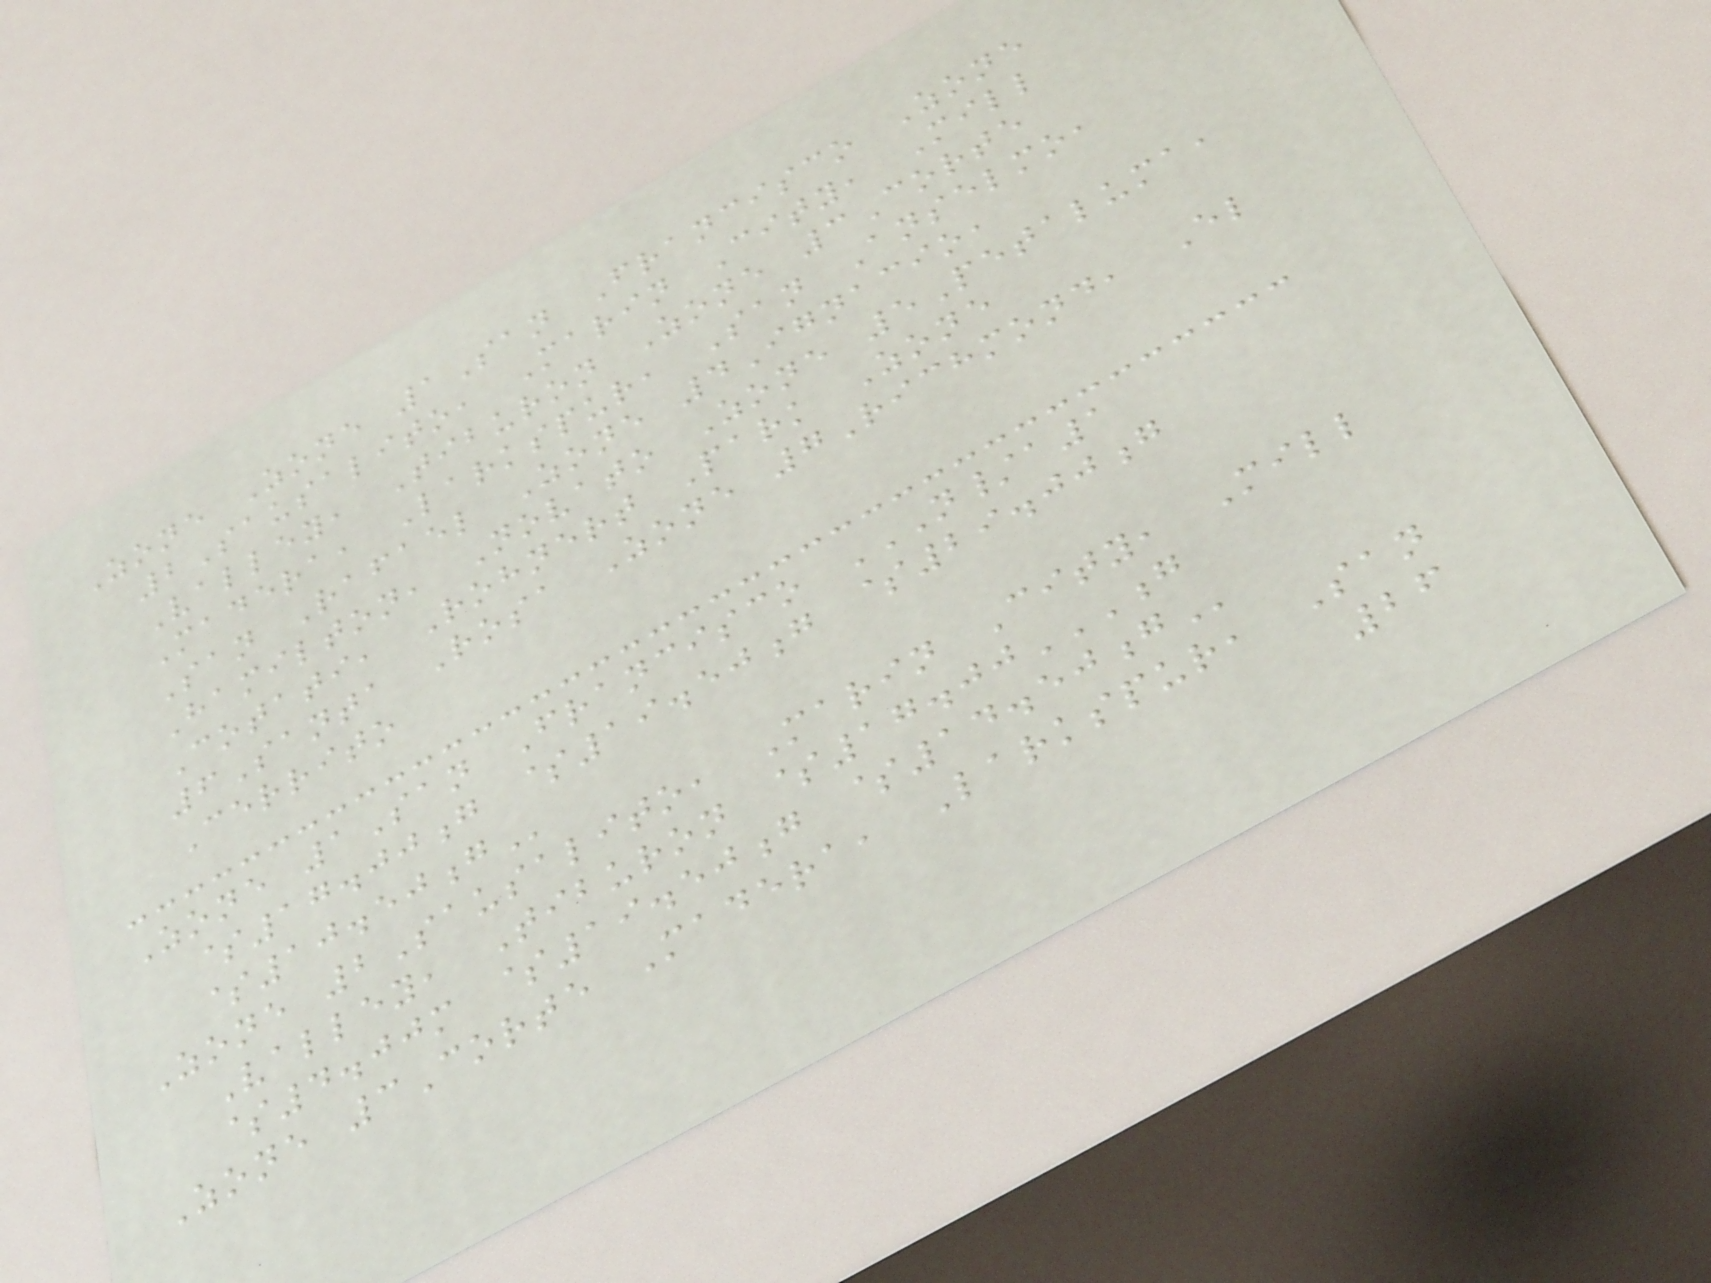Zone Zone 1San Francisco Zone
2Sausalito, Marin City, Mill
Valley, Tiburon Zone 3Corte
Madera, Larkspur, San Anselmo,
San Rafael Zone 4Ignacio,
Hamilton, Novato Zone 5Petaluma,
Cotati, Rohnert Park Zone
6Santa Rosa Zone 7Richmond, El
Cerrito
Zone 1San Francisco N/A1
$17.00G $19.50G $29.00G
$10.50G
Zone 2Sausalito, Marin City, Mill
Valley, Tiburon $17.00G
$4.00M $19.50G $14.50G
Zone 3Corte Madera, Larkspur, San
26
